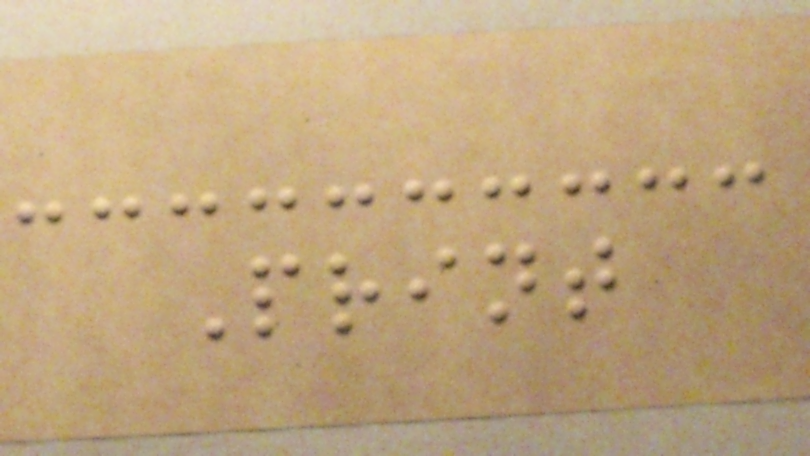Print
